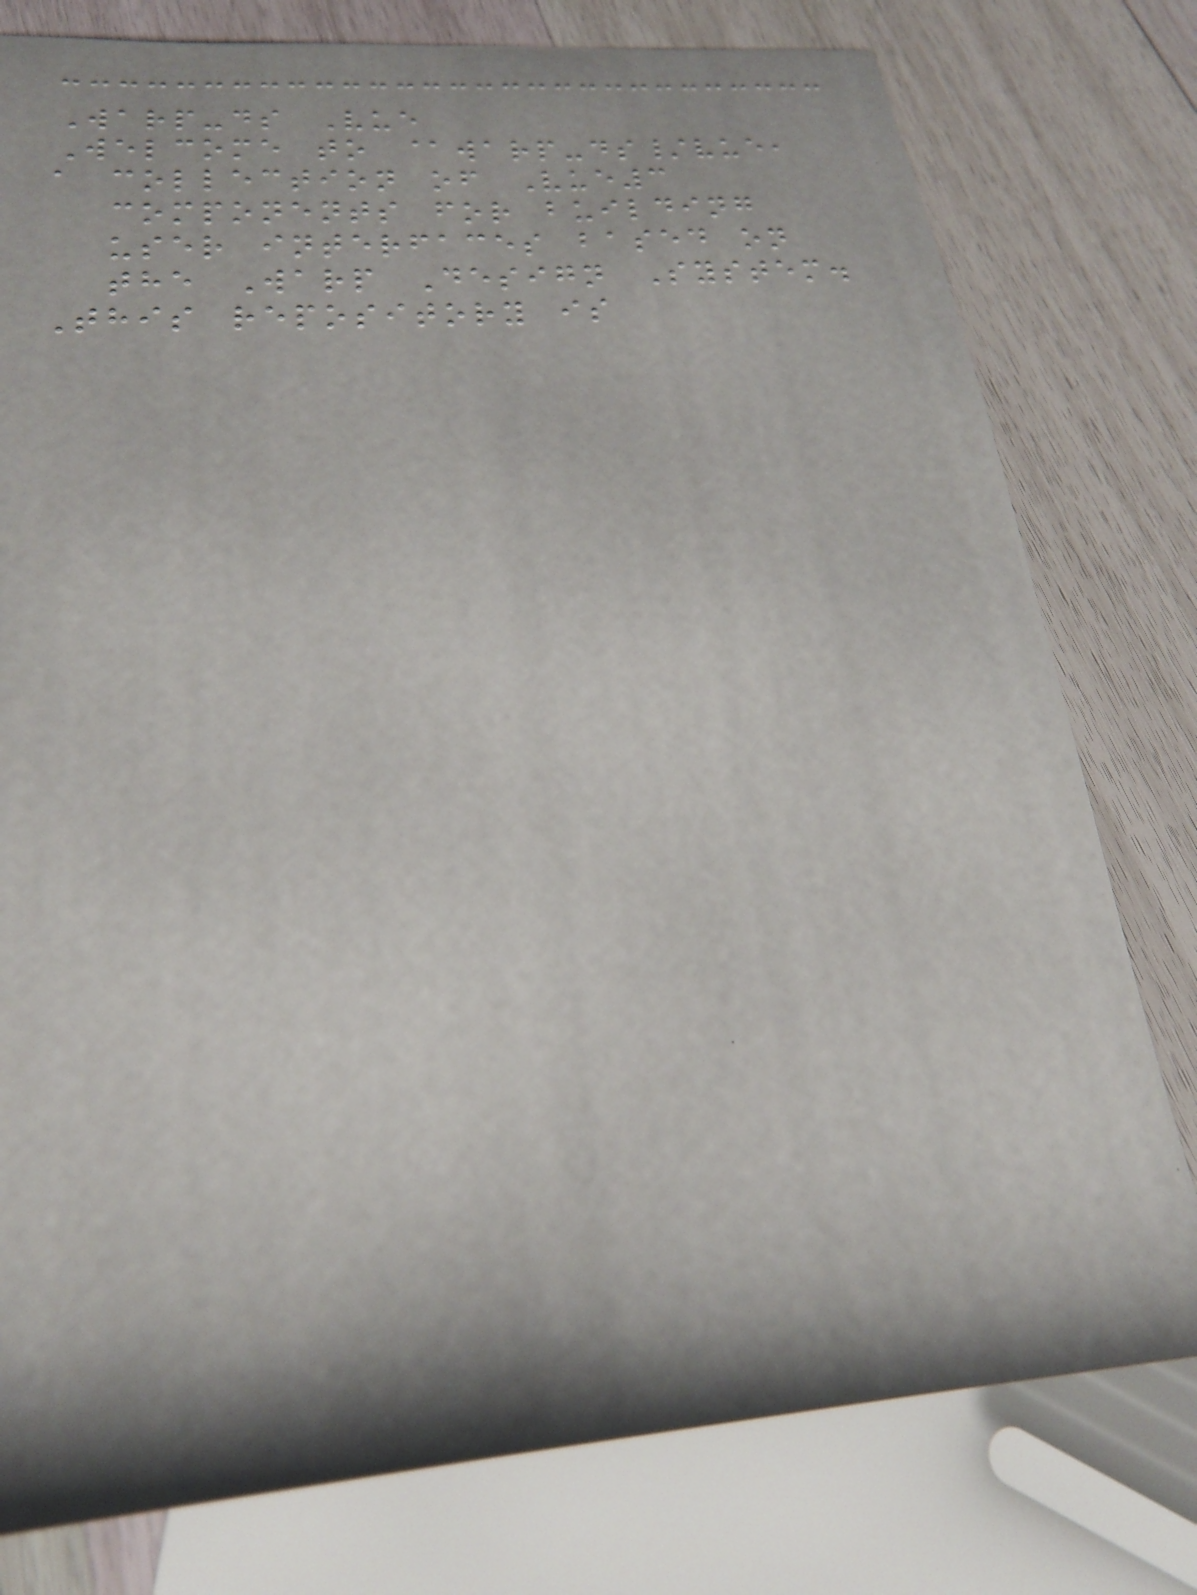Warp-ds Vue
Welcome to @warp-ds/vue,
a collection of Vue3
components for building
user interfaces based on
the Warp Design System.
This repository is
